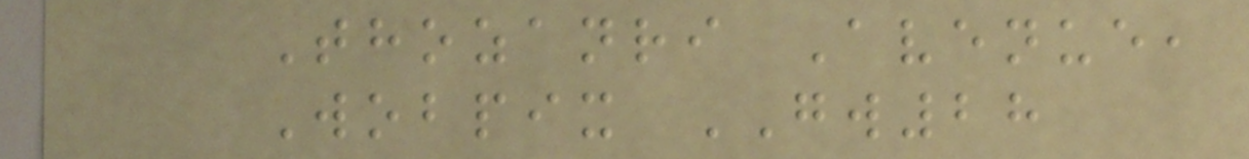Thozanri Avenue,
Wobpix GW28
